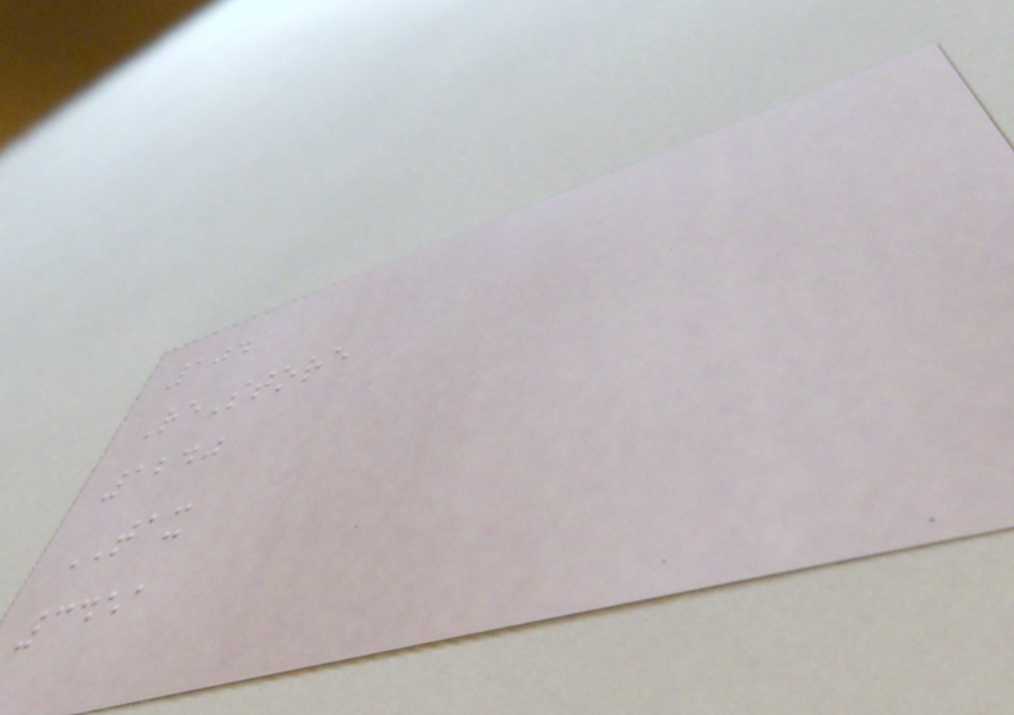104
ReStore
1240
TAX
3451
